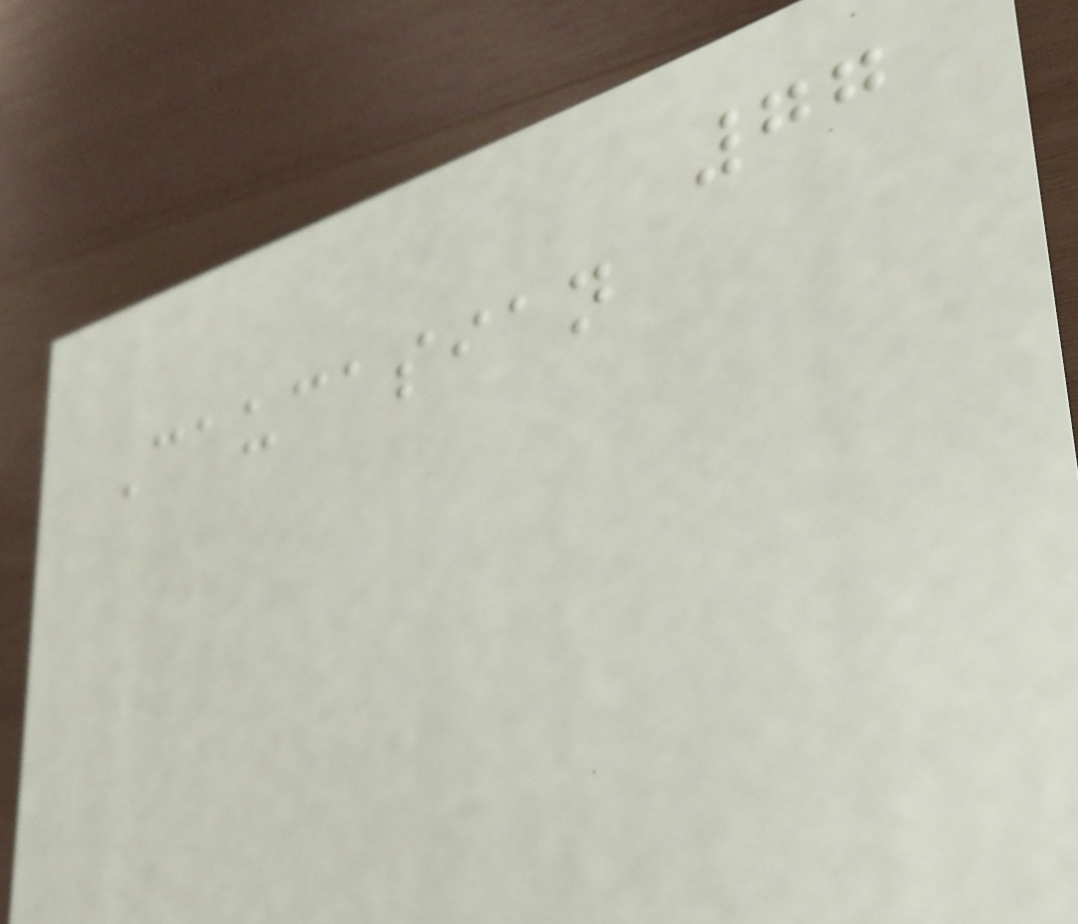77
Caucasian
